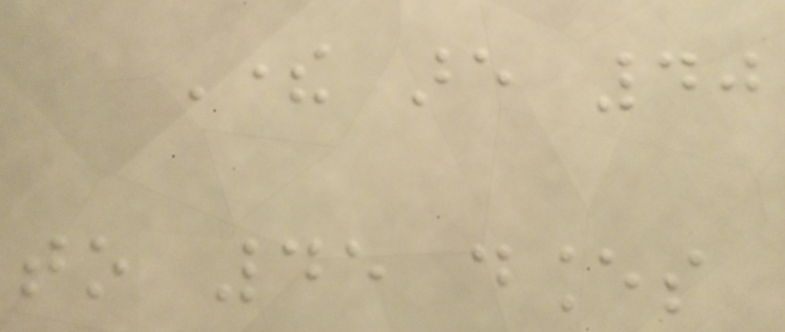There are 40
to 45 dances
